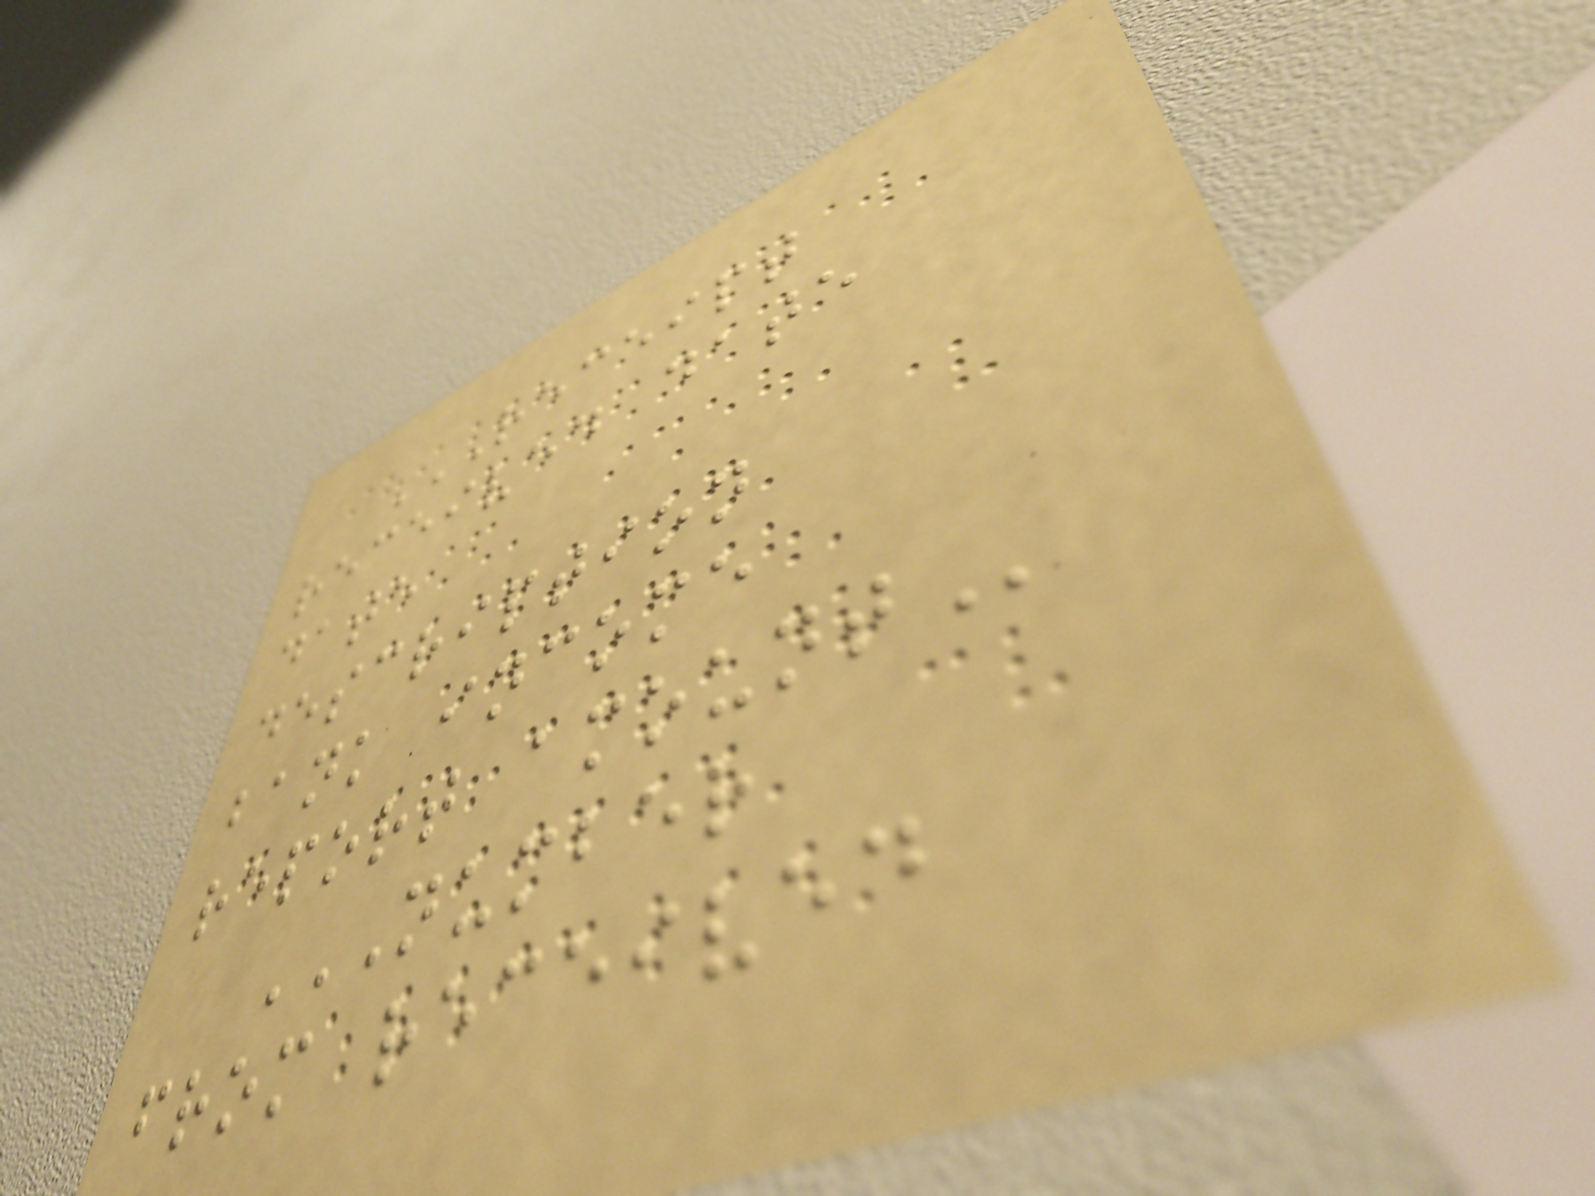RECEIPT
RECEIVED DATE
DATE
DESCRIPTION
BANK INCOME
REPORT AMOUNT
NUMBER
FROM RECEIVED
